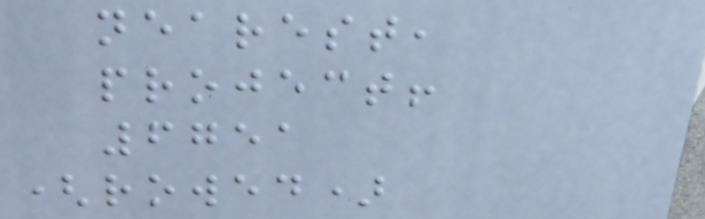nearest,
project!
6751
(rowed)
